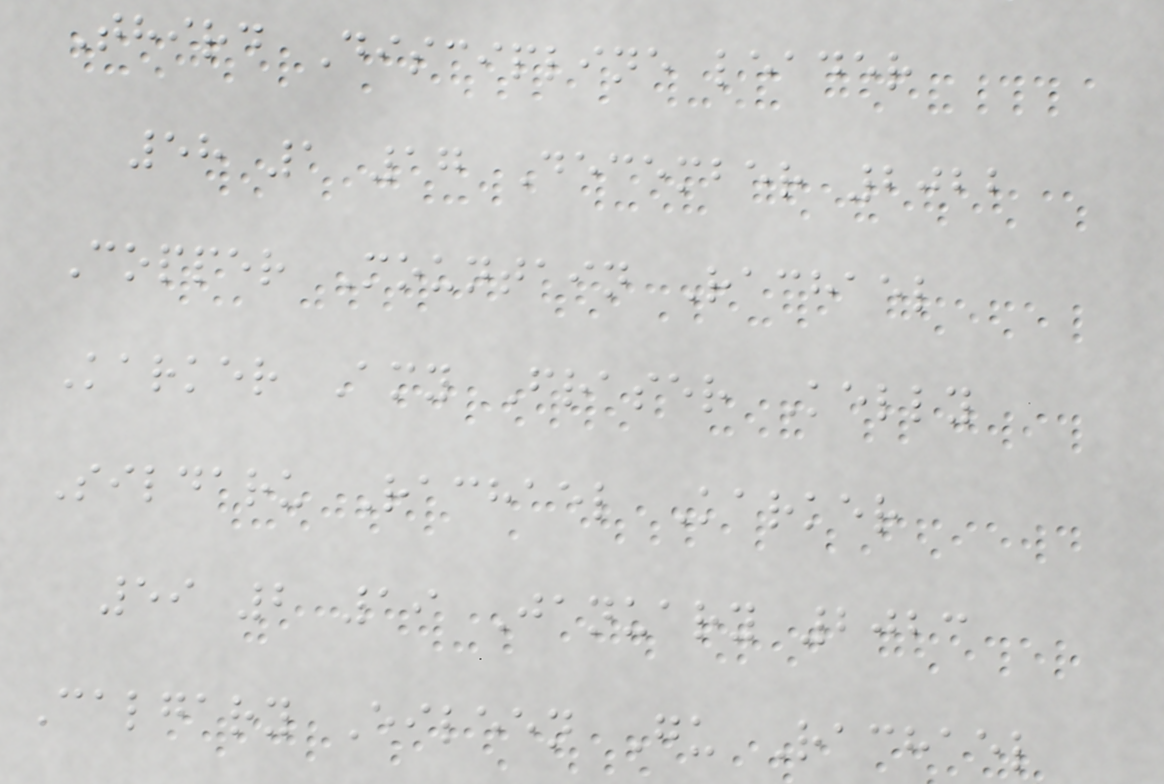Third Discipline leader
58 1 17 December 2022
Copper Mountain Rachael
Karker Amy Fraser Kelly
Sildaru Rachael Karker
59 2 19 January 2023
Calgary Eileen Gu Rachael
